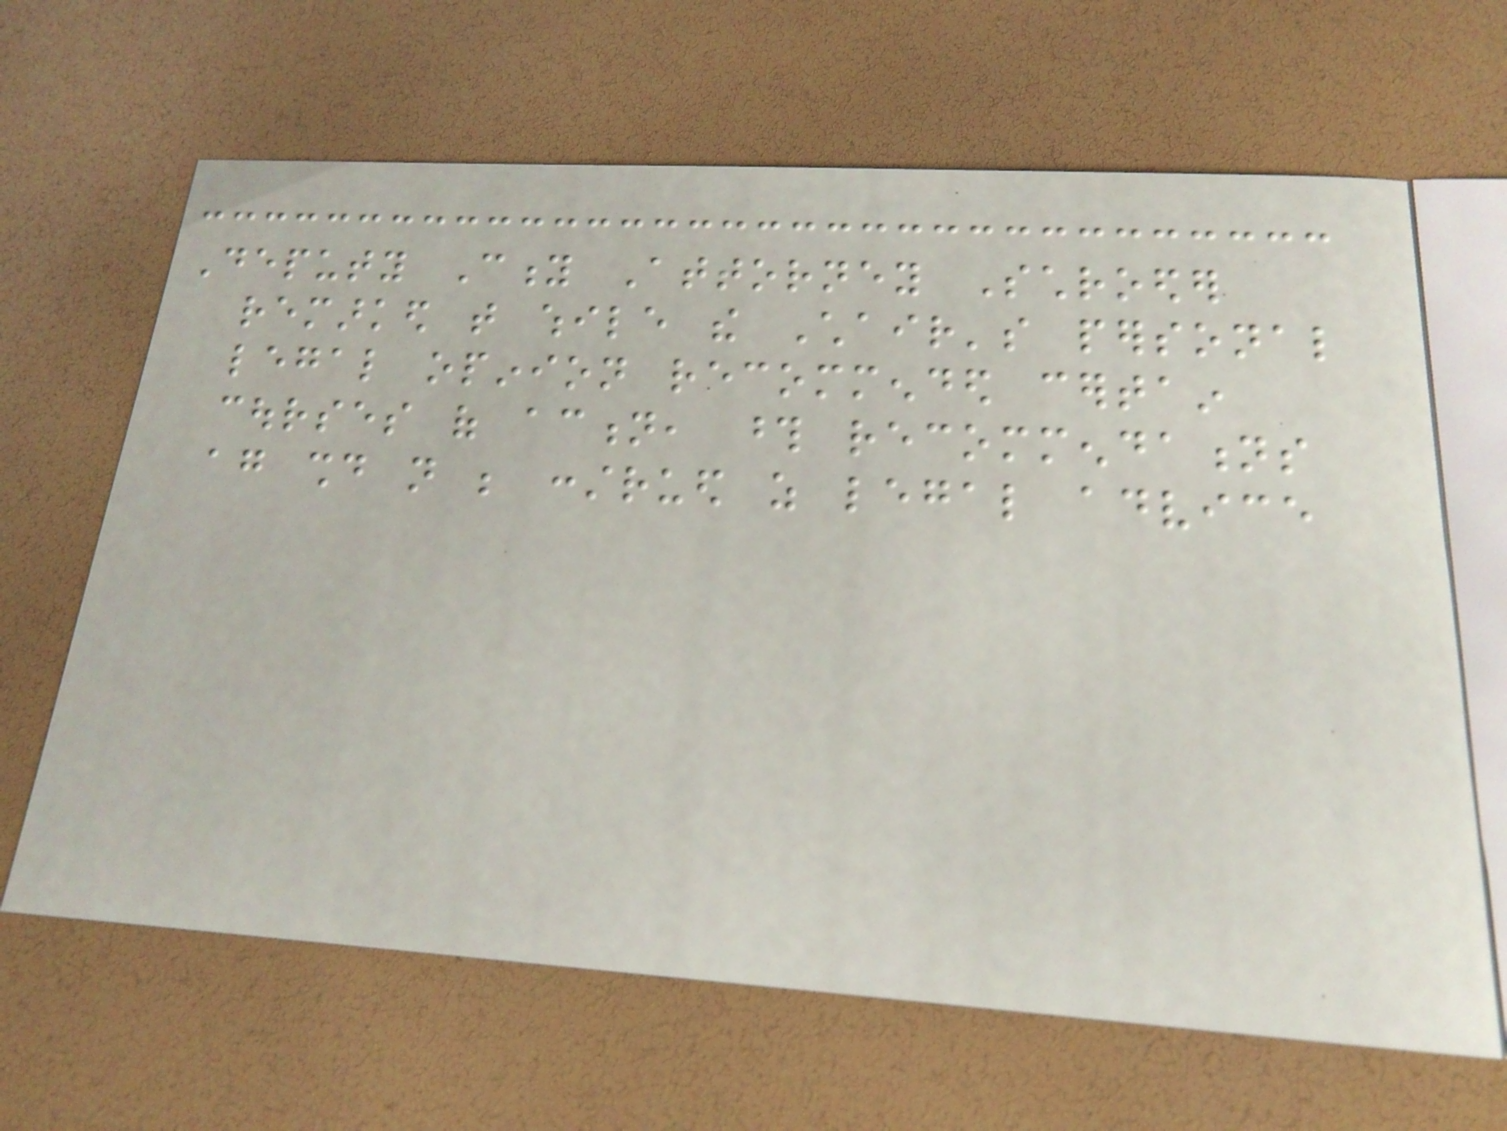Deputy City Attorney Schroeder
remarked that while the Chair's personal
legal opinion recommended certain
courses of action, those recommendations
again should not be construed as legal advice
